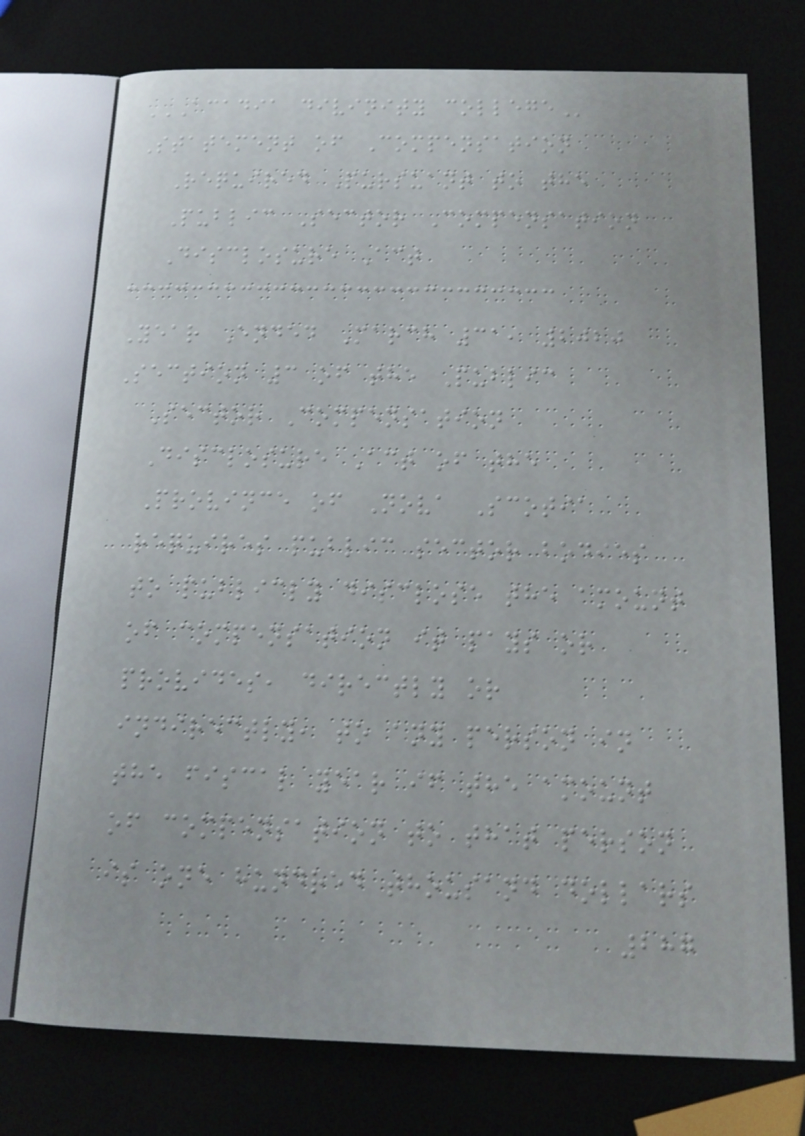ACADIA DIVINITY COLLEGE
Statement of Compensation
Required Pursuant to the
Public Sector Compensation
Disclosure Act
Year Ended March 31, 2020
Section 3 of the Public
Sector Compensation
Disclosure Act of the
Province of Nova Scotia
requires public sector bodies
to publicly disclose the amount
of compensation it pays or
provides, directly or
indirectly, to any person in
the fiscal year if the amount
of compensation to that person
is one hundred thousand dollars
287
